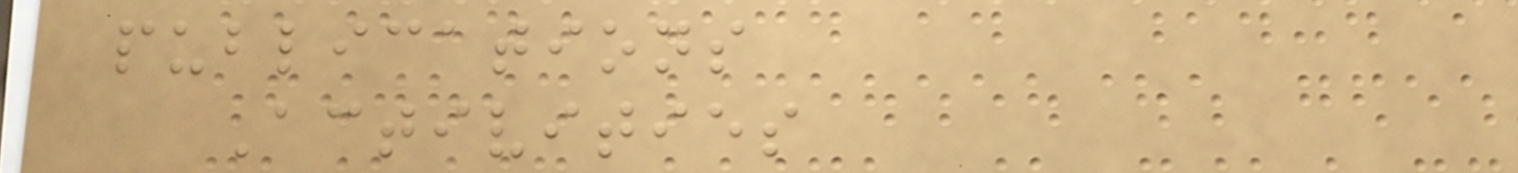publications
Activities
